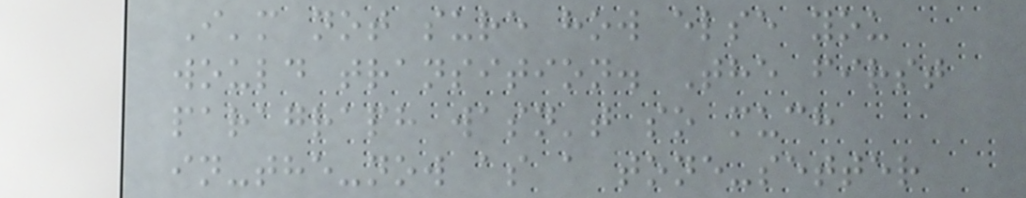I'm not sure how else you
would transition. The first
paragraph wasn't so much
in-the-now as a tone-setter
